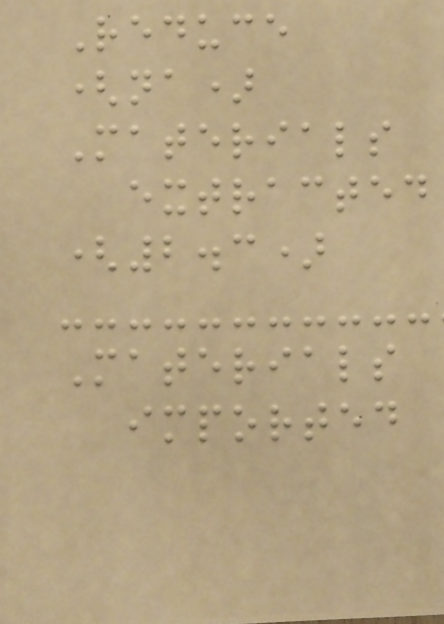Reduce
(na)
Materials
extracted
(2.3)
Materials
imported
